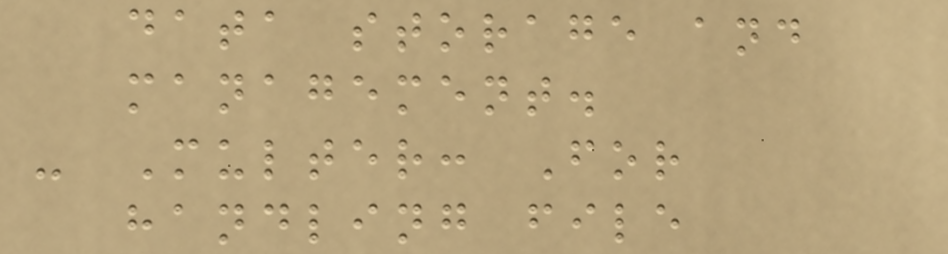data storage and
management.
- Multer: For
handling file
